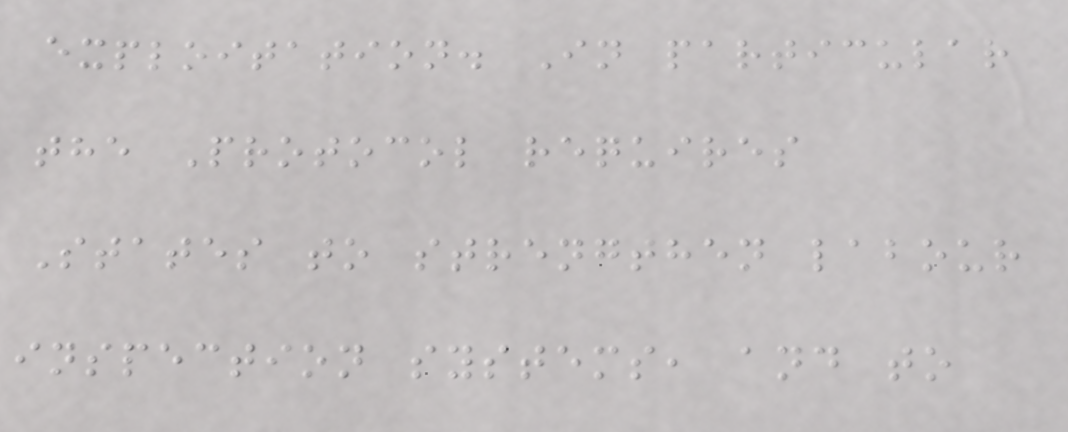exploitation. In particular
the Protocol requires
States to strengthen labour
inspection systems, and to
